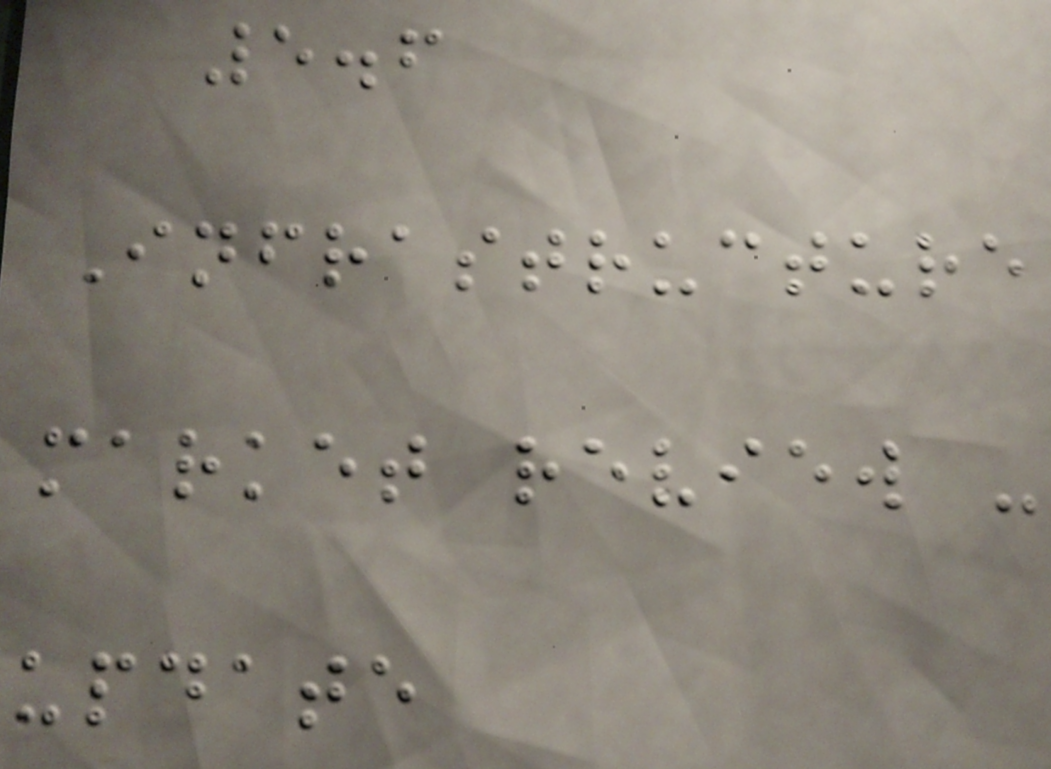5.6
Infrastructure
market review -
update
